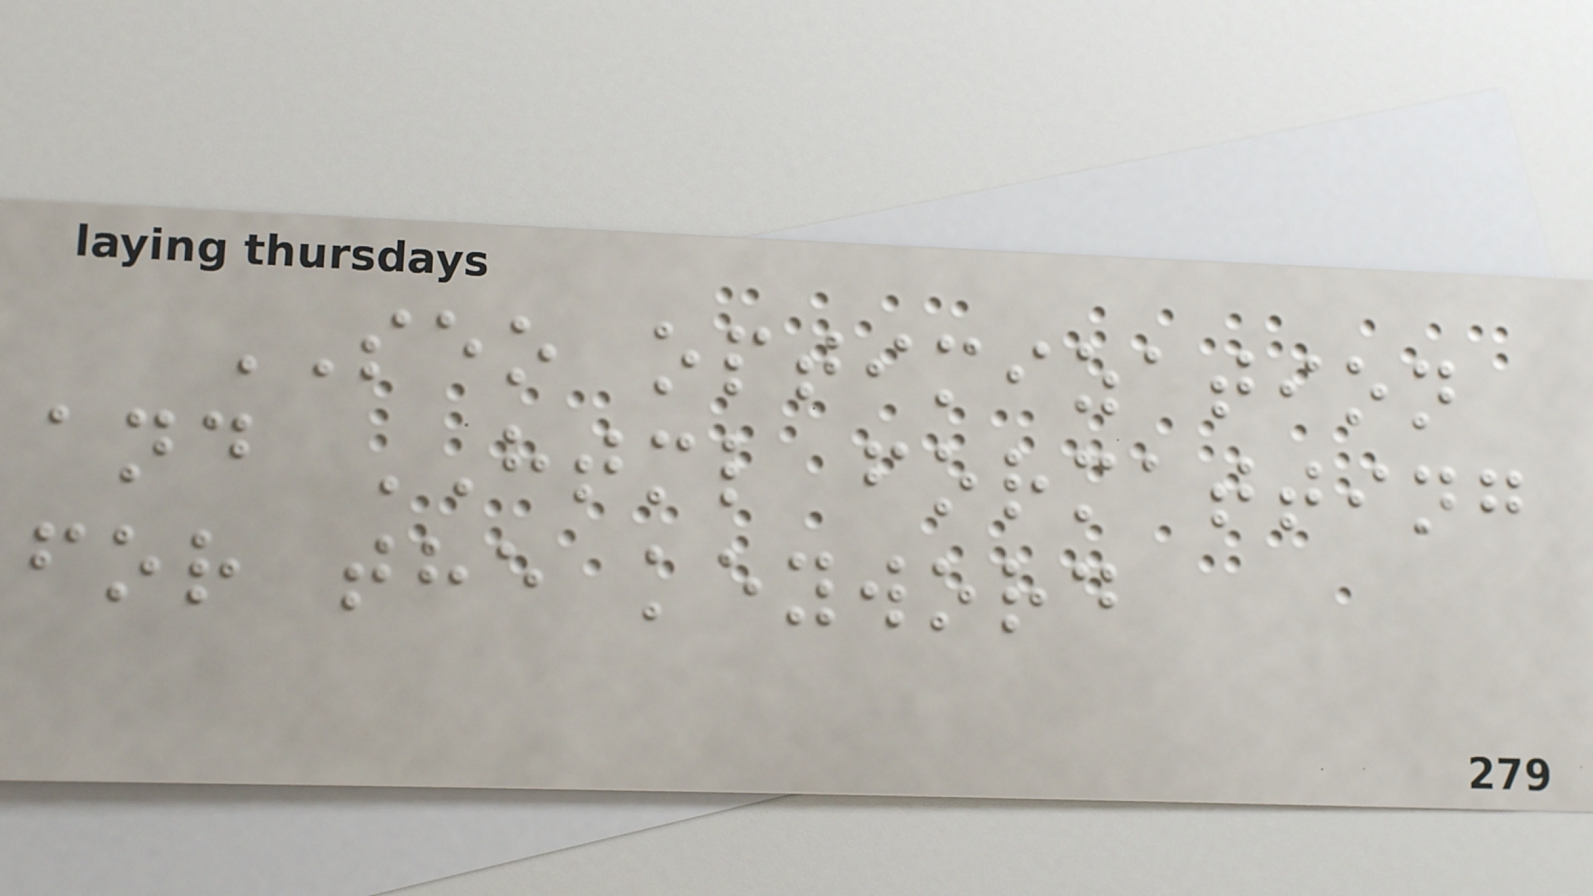SEO optimization
and HTML formatting
for the keyword
